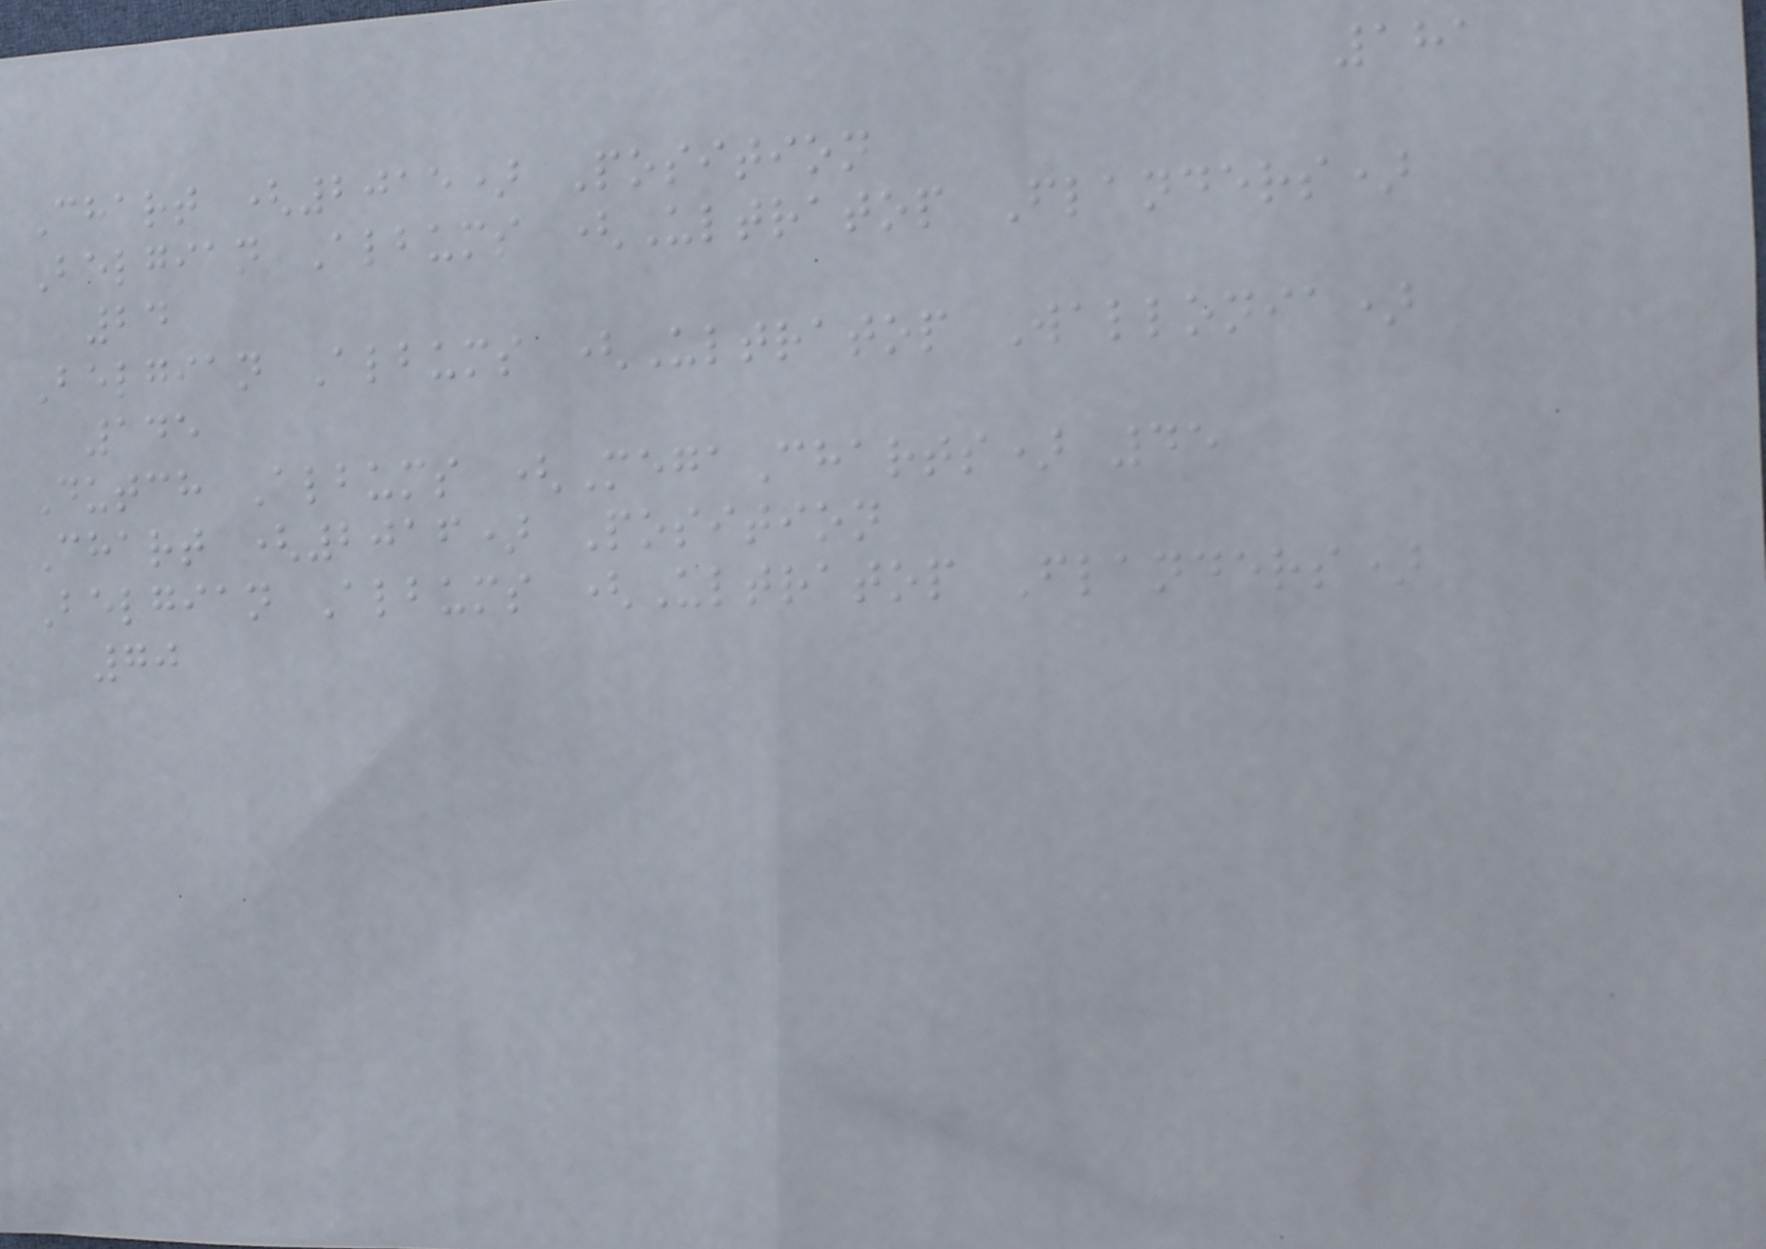181
Chart (2015) Position
Belgian Albums (Ultratop Flanders)
24
Belgian Albums (Ultratop Wallonia)
145
Dutch Albums (MegaCharts) 45
Chart (2016) Position
Belgian Albums (Ultratop Flanders)
70
